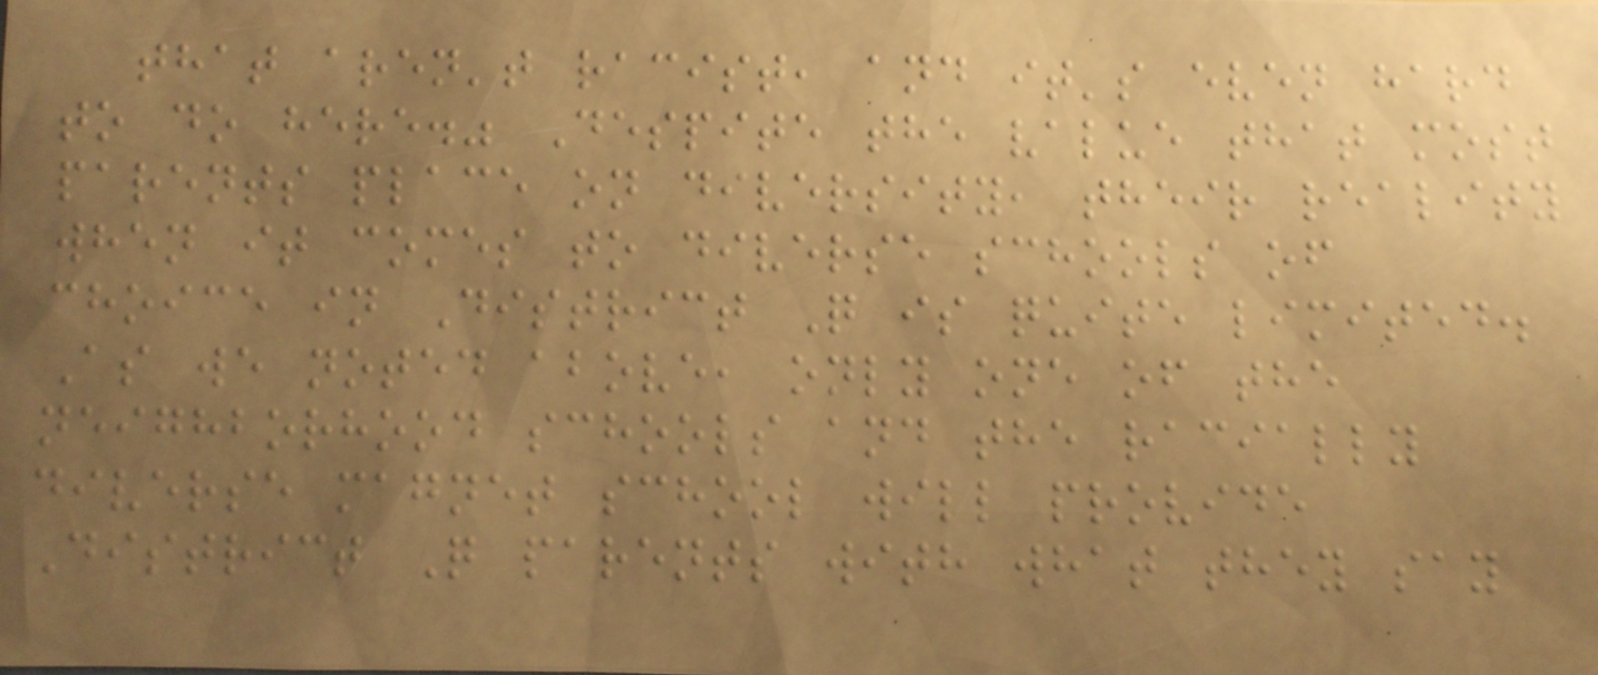that aren't racist, and it's even hard
to do here." Despite the value that most
parents place on diversity, their reality
when it comes to diverse schools of
choice in District Q is quite limited.
As we noted above, only one of the
neighborhood schools and the racially
diverse magnet school will provide
District Q parents with what they say
